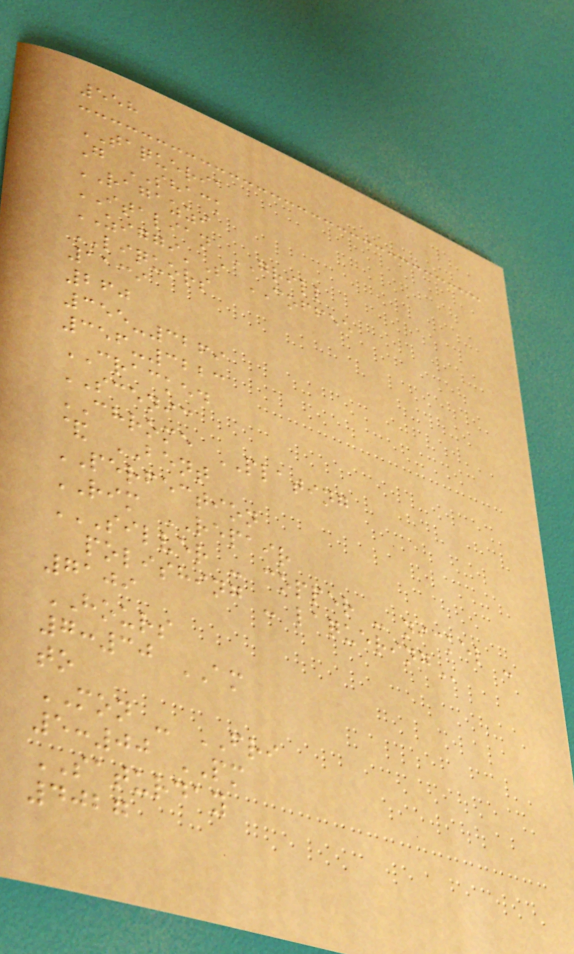558
TAQUERIA
G SHACK
RAGAZZI
ITALIAN GRILL
ZIGGI'S COFFEE
LIQUORS
1139
260
355-3269
356-3223
CRACKED
SCENIC
CHROME PLATING
& BENT
PERFECTION
RIM REPAIR
SILVER - COPPER - NICKEL -
POLISHING - LAQUERING
7109
HOURS
7:30 AM
to
MON - FRI
5:00 PM
SATURDAY
4027
